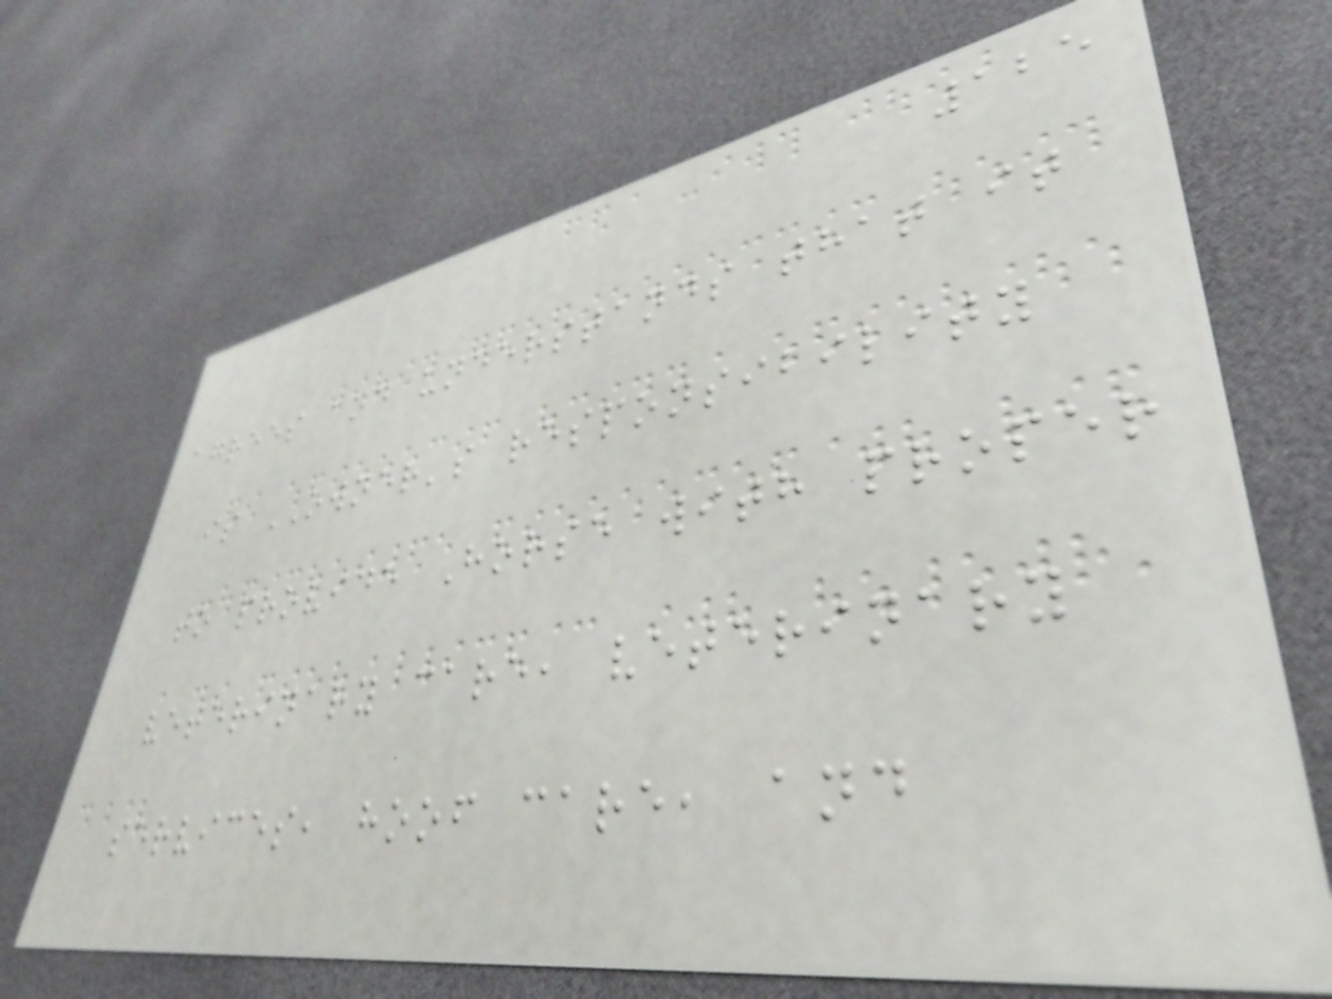125
agrees and understands that it
is OWNER's responsibility
to provide Horse with proper
veterinary care, veterinary
services, hoof care, and
